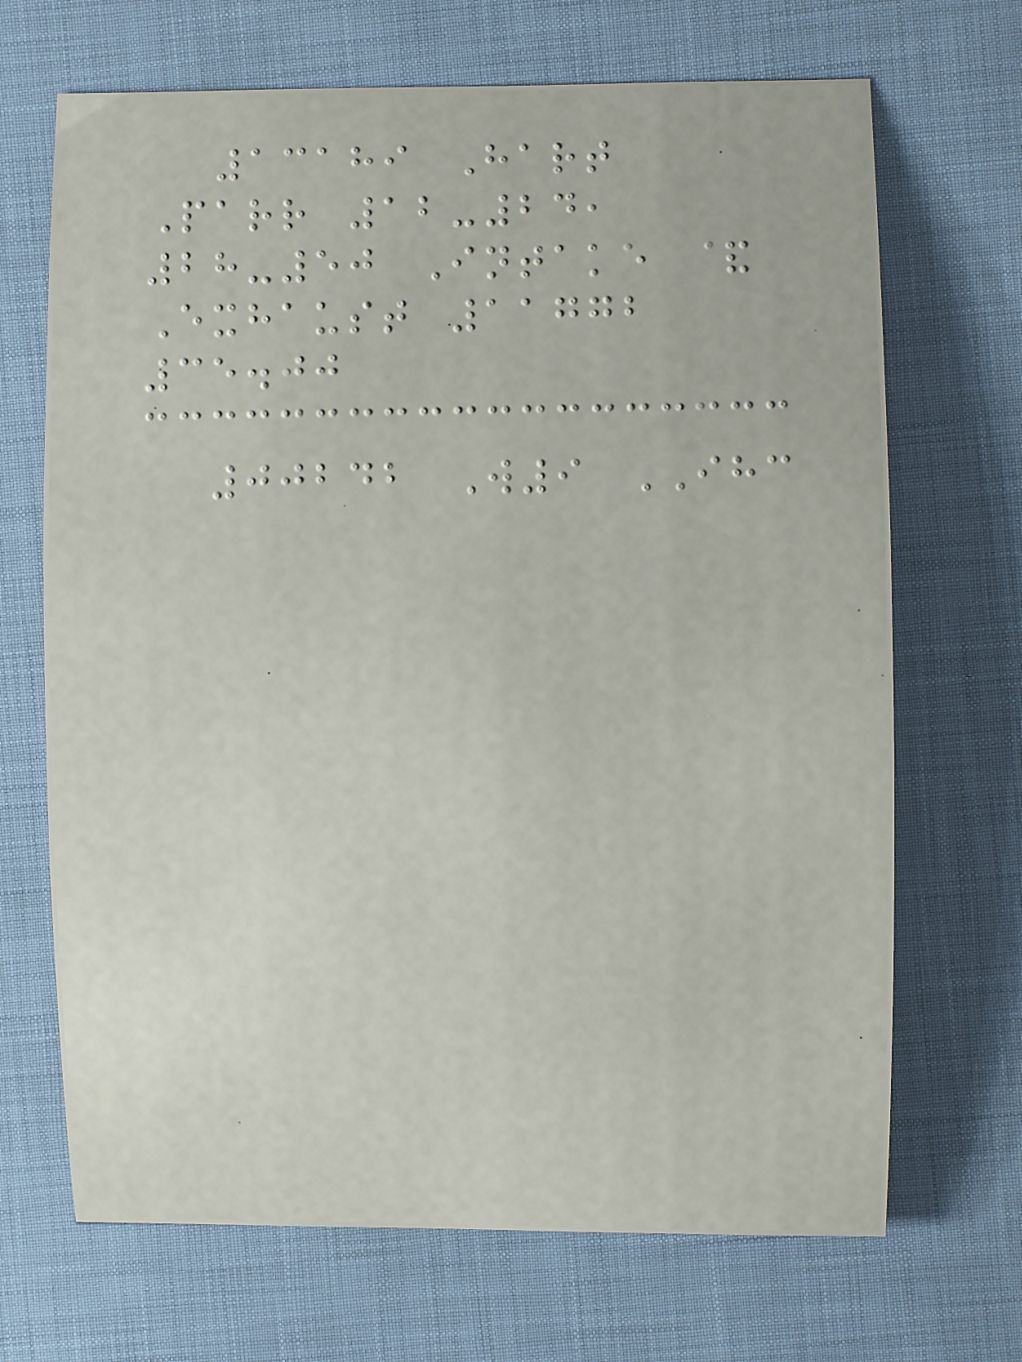13189 Hart
Parr 12-24,
28-50 Intake &
Exhaust 11772
35.00
00242 W9 IHC
